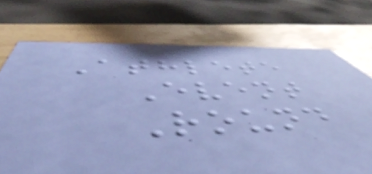Athlete
Event
Round
